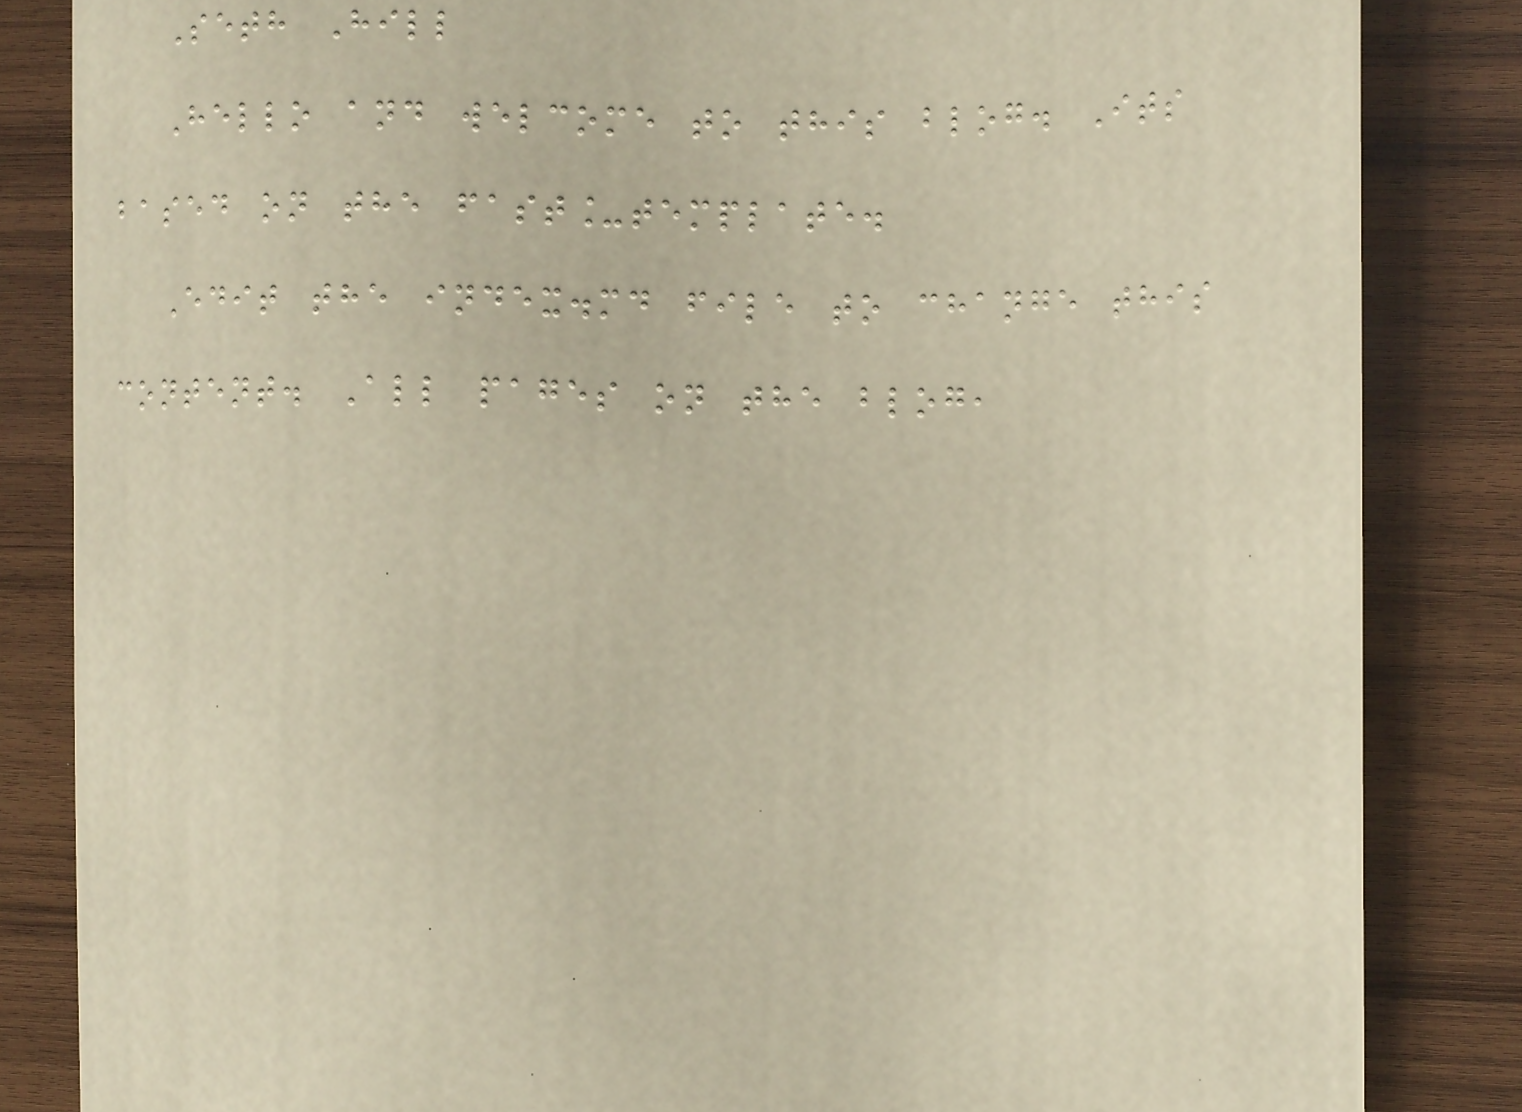Seth Hill
Hello and welcome to this blog. Its
based on the fast_template.
Edit the index.md file to change this
content. All pages on the blog,
